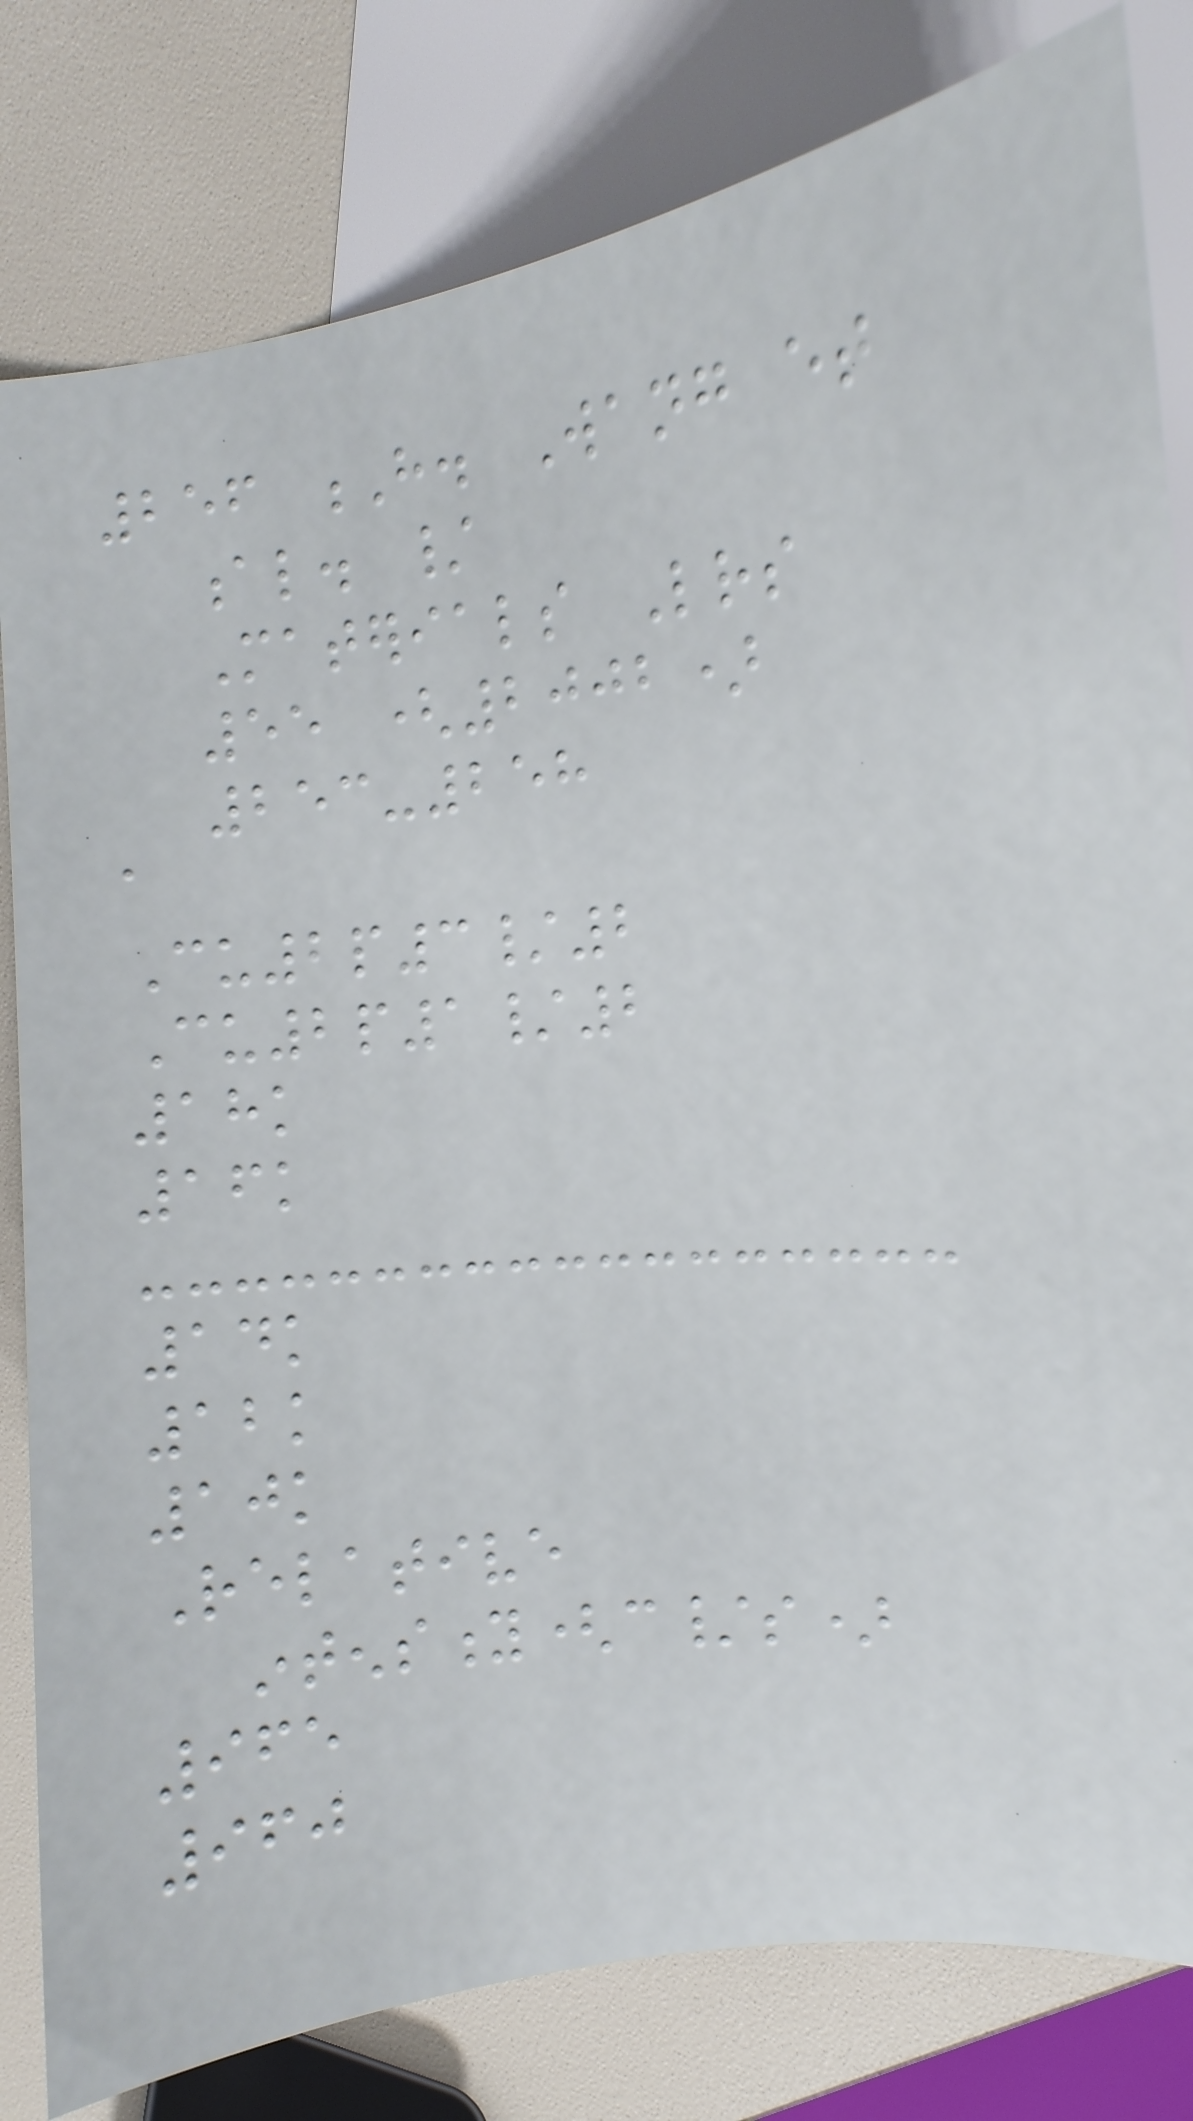256 H. Wang et
al. /
Materials Letters
55 (2002)
253-258
a
Cu2p3/2
Cu2p1/2
18k
16k
14k
12k
10k
Relative
intensity(c/s)
965
960
